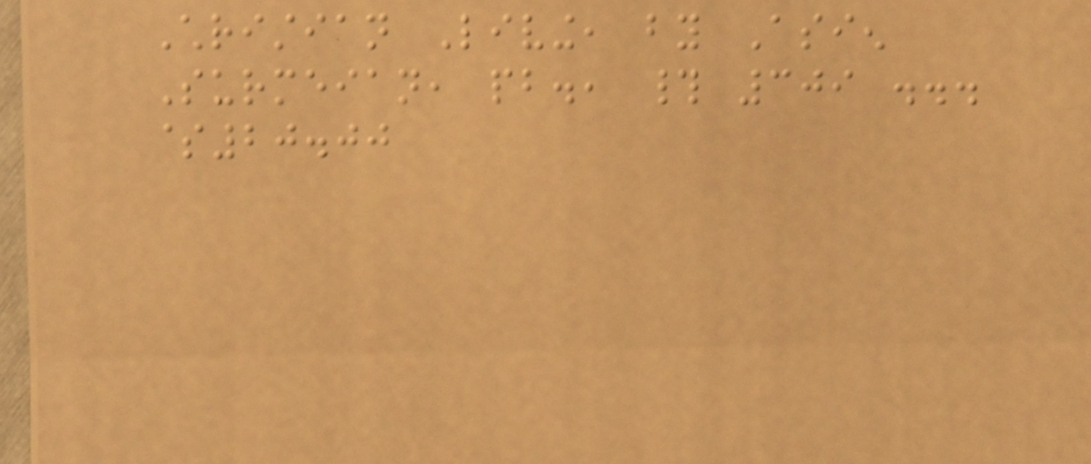Christian Living, by Asien
Surmeian, pb., # 309 ...
$20.00
